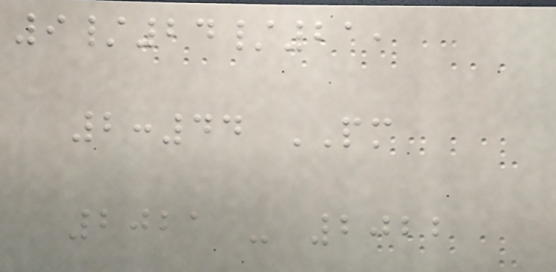9/24/21,
2:44 PM
2021 - 2022
